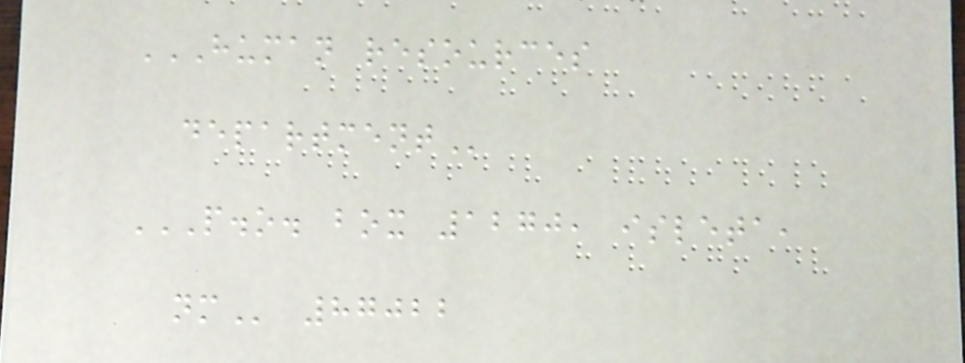HUMAN RESOURCES
DEPARTMENT
P.O. BOX 1270, ISLETA,
NM 87022
